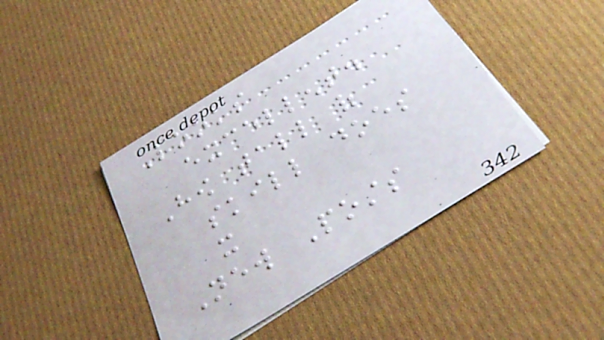Looks
excellent.
How tall of
skill does
it
New Posts
